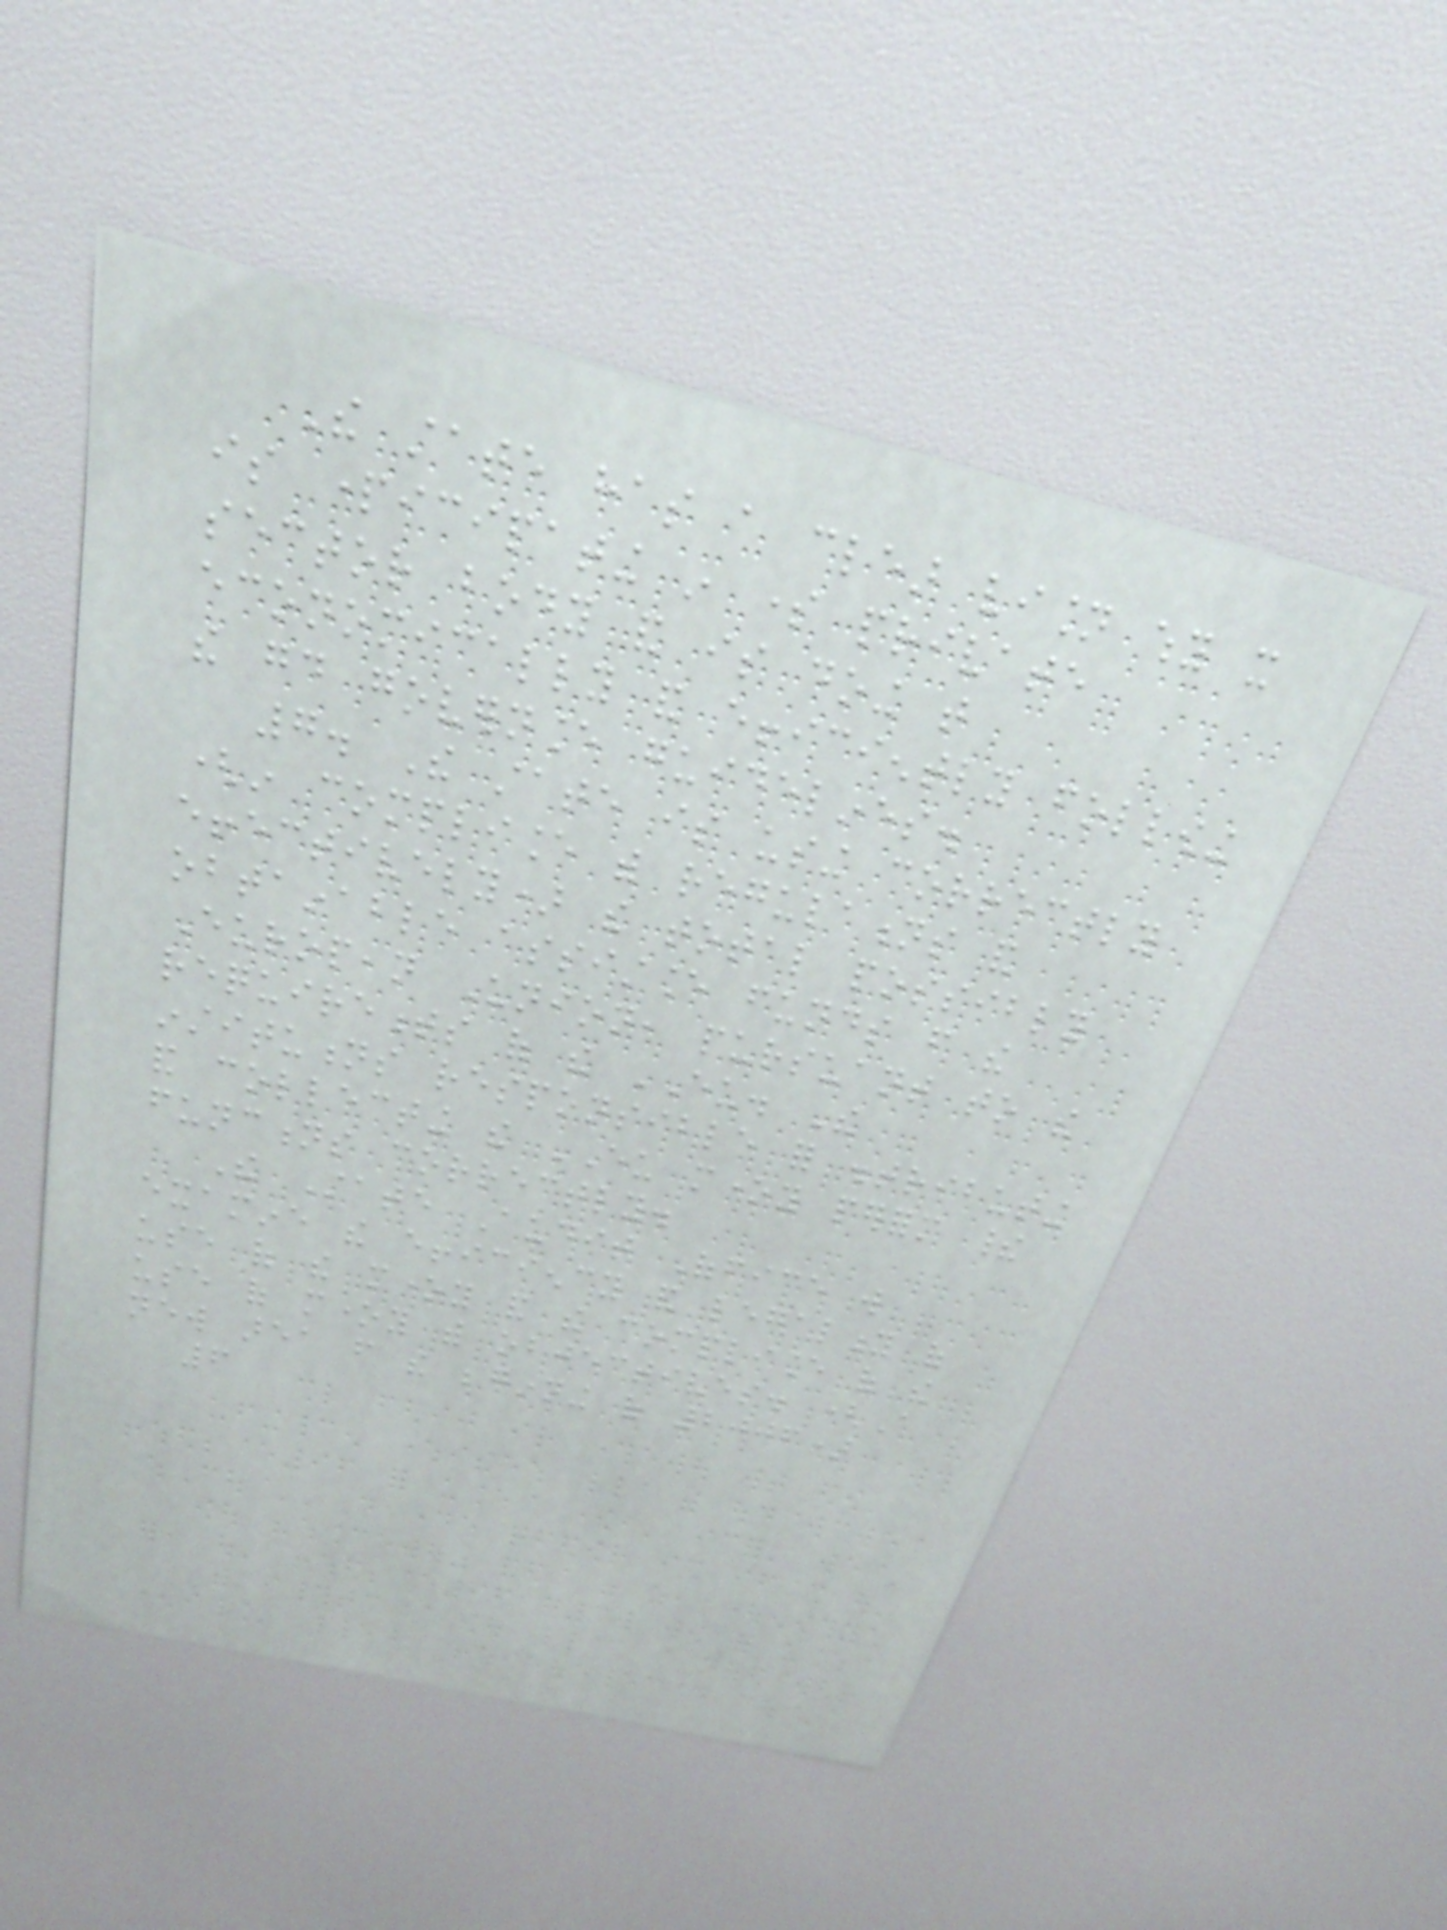The state has a clear vision why it
is participating in some private
sector body and is doing that
economically and efficiently following
the good governance guidelines.
7. The state is using correctly
(in compliance with regulations and
effectively) the total possibly
obtainable assistance funds from the
European Union, pursuant to the
requirements of the EU. The
institutions responsible for distributing
and collecting the EU money perform their
functions correctly.
The State Audit Office will
examine the efficiency and legality of
use of the money and the compliance of the
use of money with objectives. (A
new area from the beginning of 2006)
6
